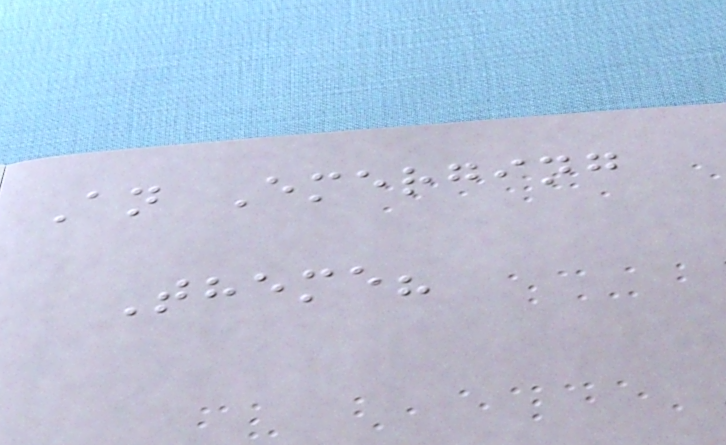An Emerging
Theme?
